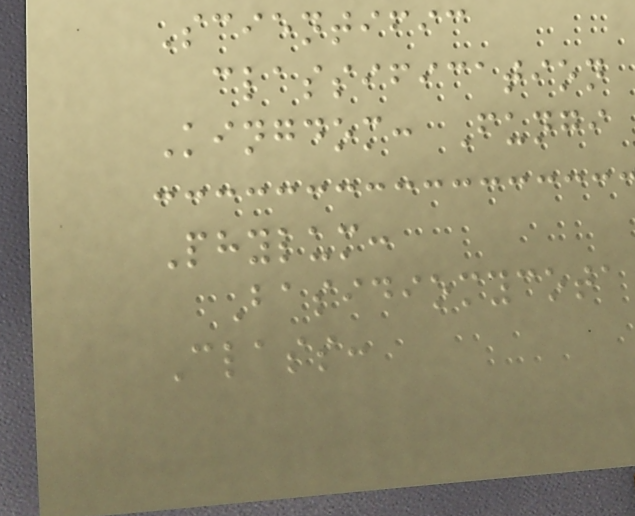Scientific
classification
Kingdom: Fungi
Phylum:
Basidiomycota
Class:
